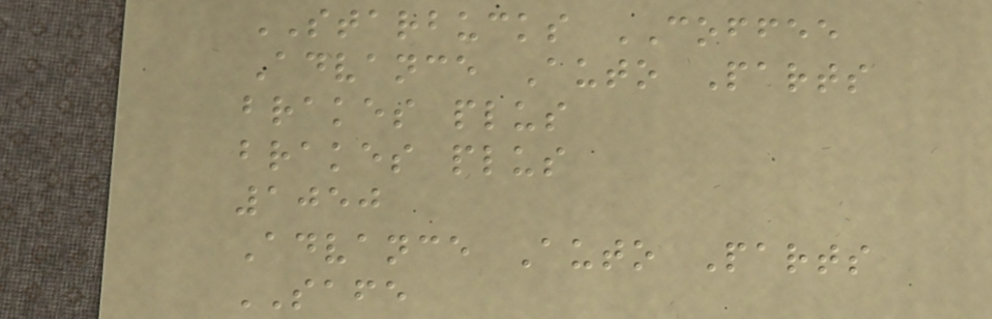STARBUCKS COFFEE
Advance Auto Parts
brakes plus
brakes plus
1050
Advance Auto Parts
SAFE
